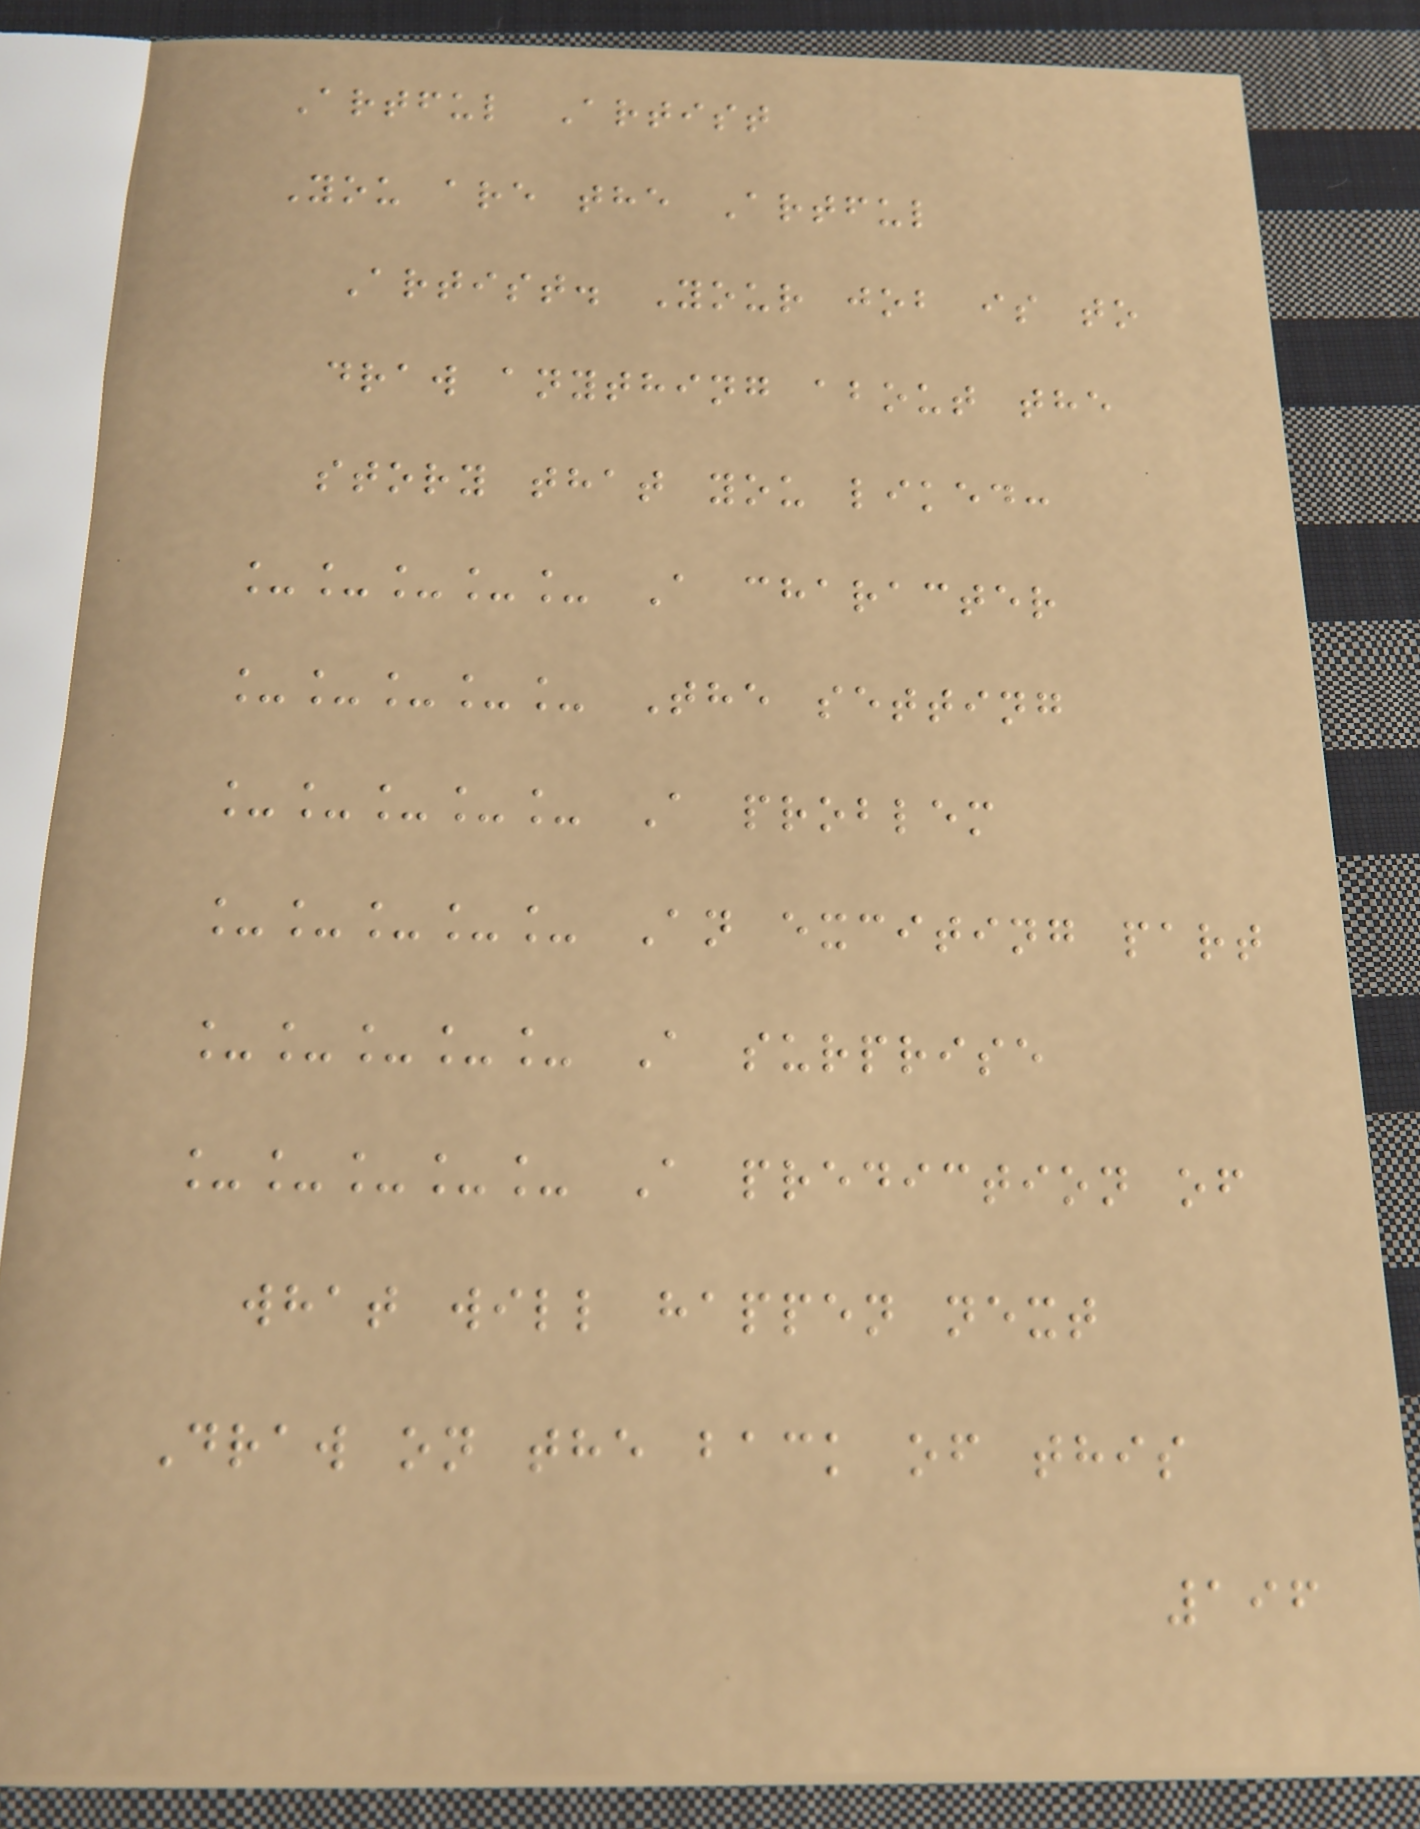Artful Artist
You are the Artful
Artist. Your job is to
draw anything about the
story that you liked:
_____ A character
_____ The setting
_____ A problem
_____ An exciting part
_____ A surprise
_____ A prediction of
what will happen next
Draw on the back of this
196
